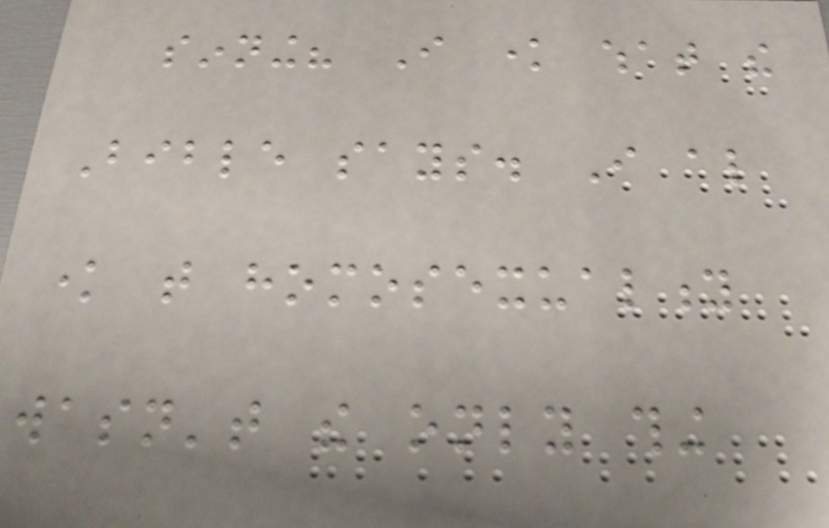sinning? I know what the
Bible says. I also
know that homosexuality
wasn't the only thing
